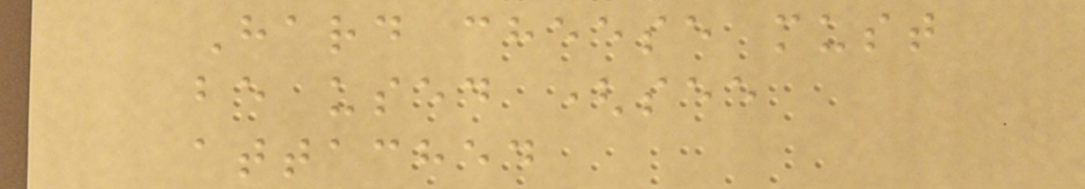Hard cheese must
be used (see
attached
